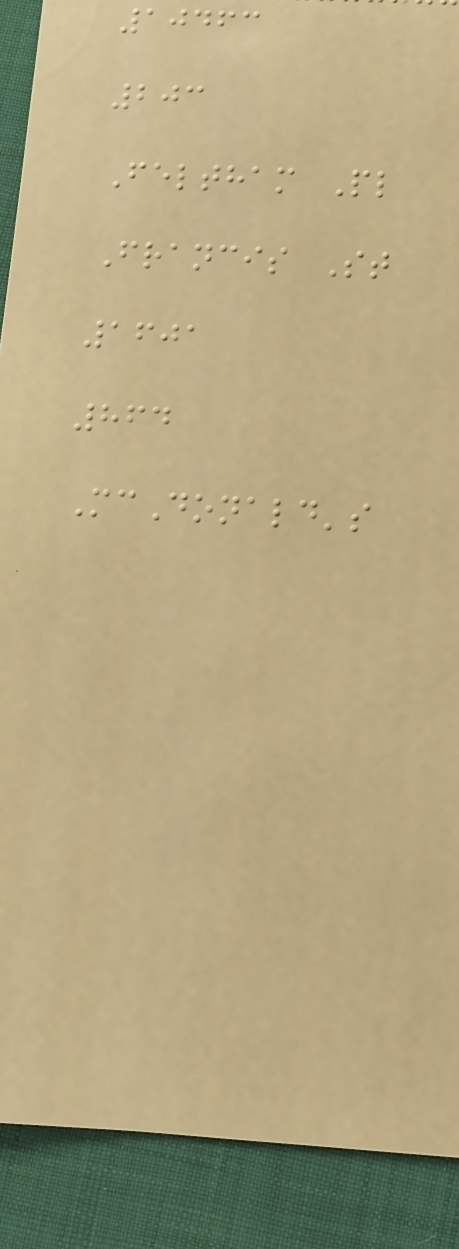10463
203
Feltham Pl
Francis St
1601
864
McDonald's
